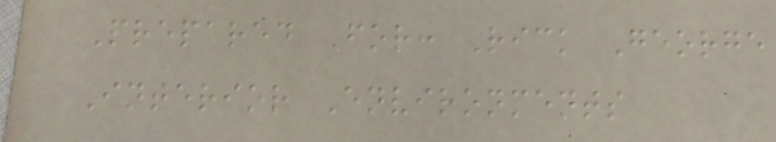Prepared For: Rick George
Interior Environments
